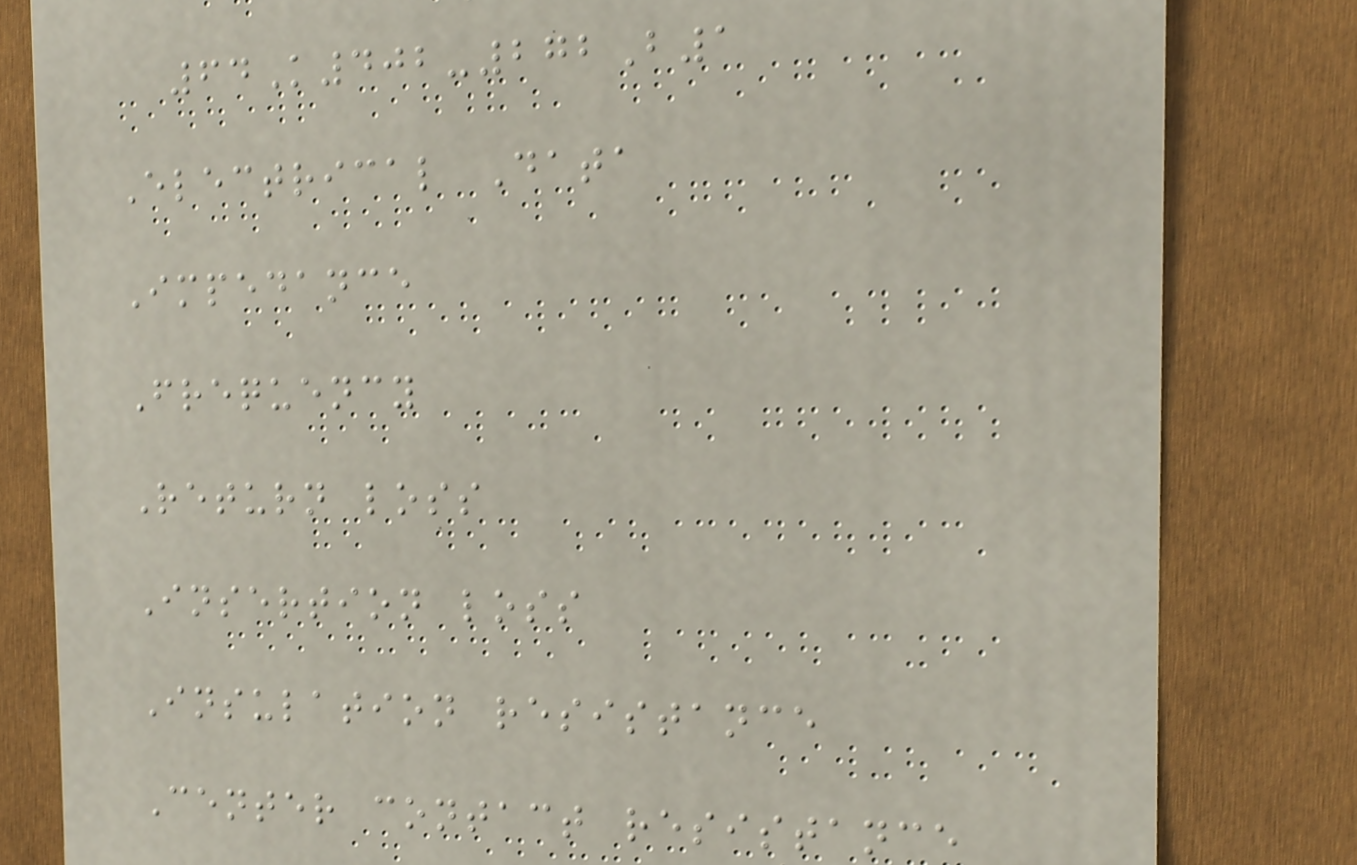64K402-272B1
Electrical Data
Impedance
Frequency
Return loss
Insertion loss
Insulation resistance
Center contact resistance
